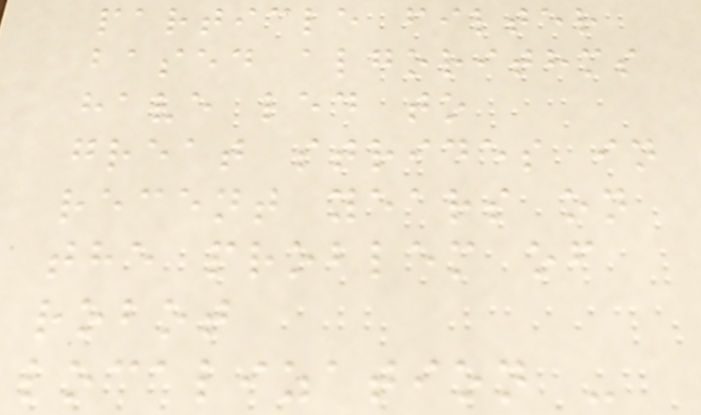particle filter
based algorithms
have led to
great strides in
recent years on
the problem of
robot
localization -
